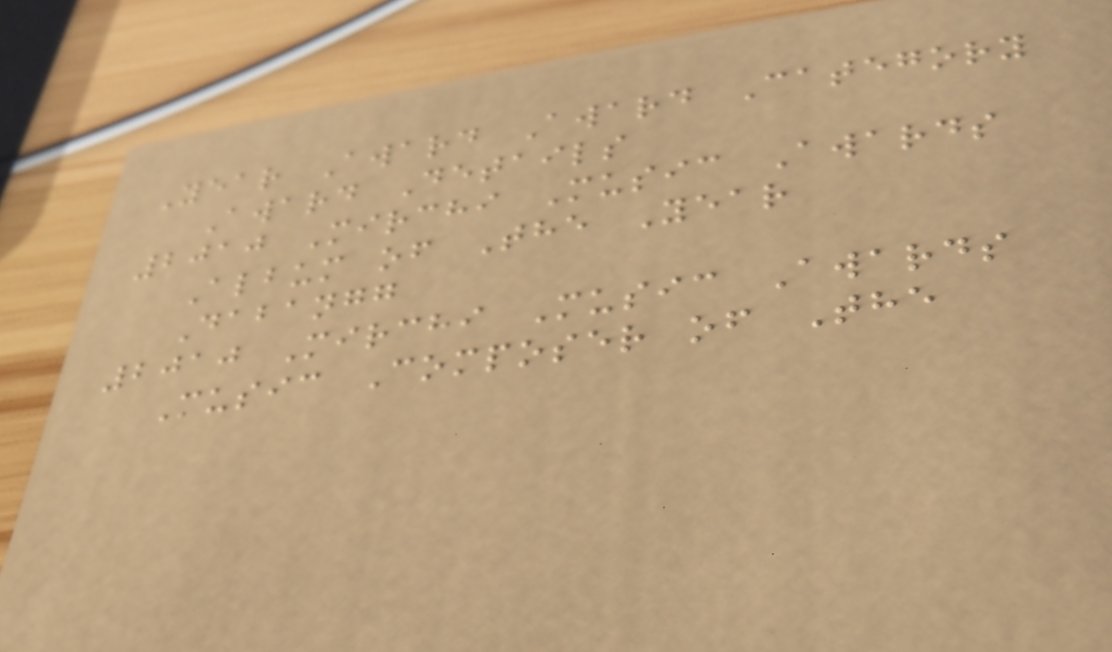Year Award Award Category
Award Details
2010 Mirchi Music Awards
Album of The Year
Dabangg
2010 Mirchi Music Awards
Music Composer of The
